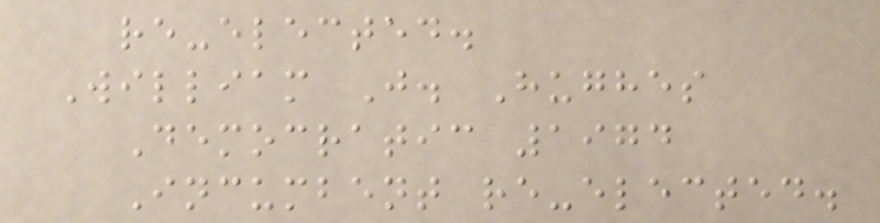re-elected.
William J. Hughes
Democratic 1974
Incumbent re-elected.
